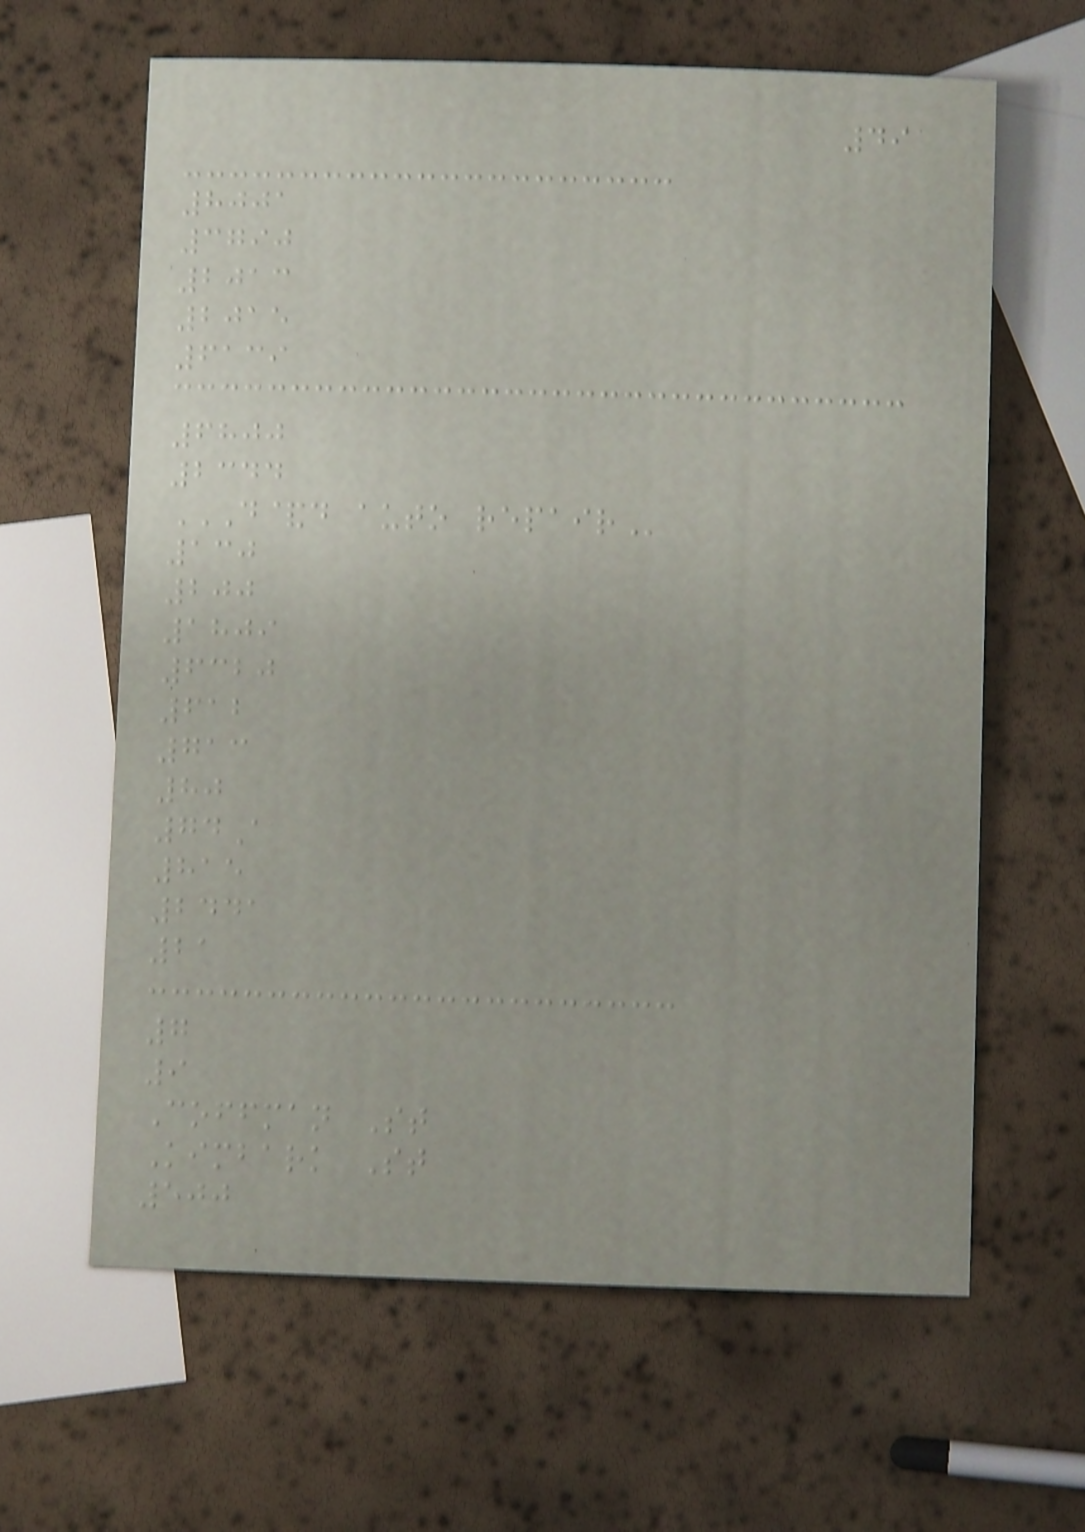49
8001
3790
2013
2015
6139
6800
2344
D&D AUTO REPAIR
130
200
1809
6320
612
713
80
74A
815
2441
21
7
9
Coffman St
Kimbark St
500
